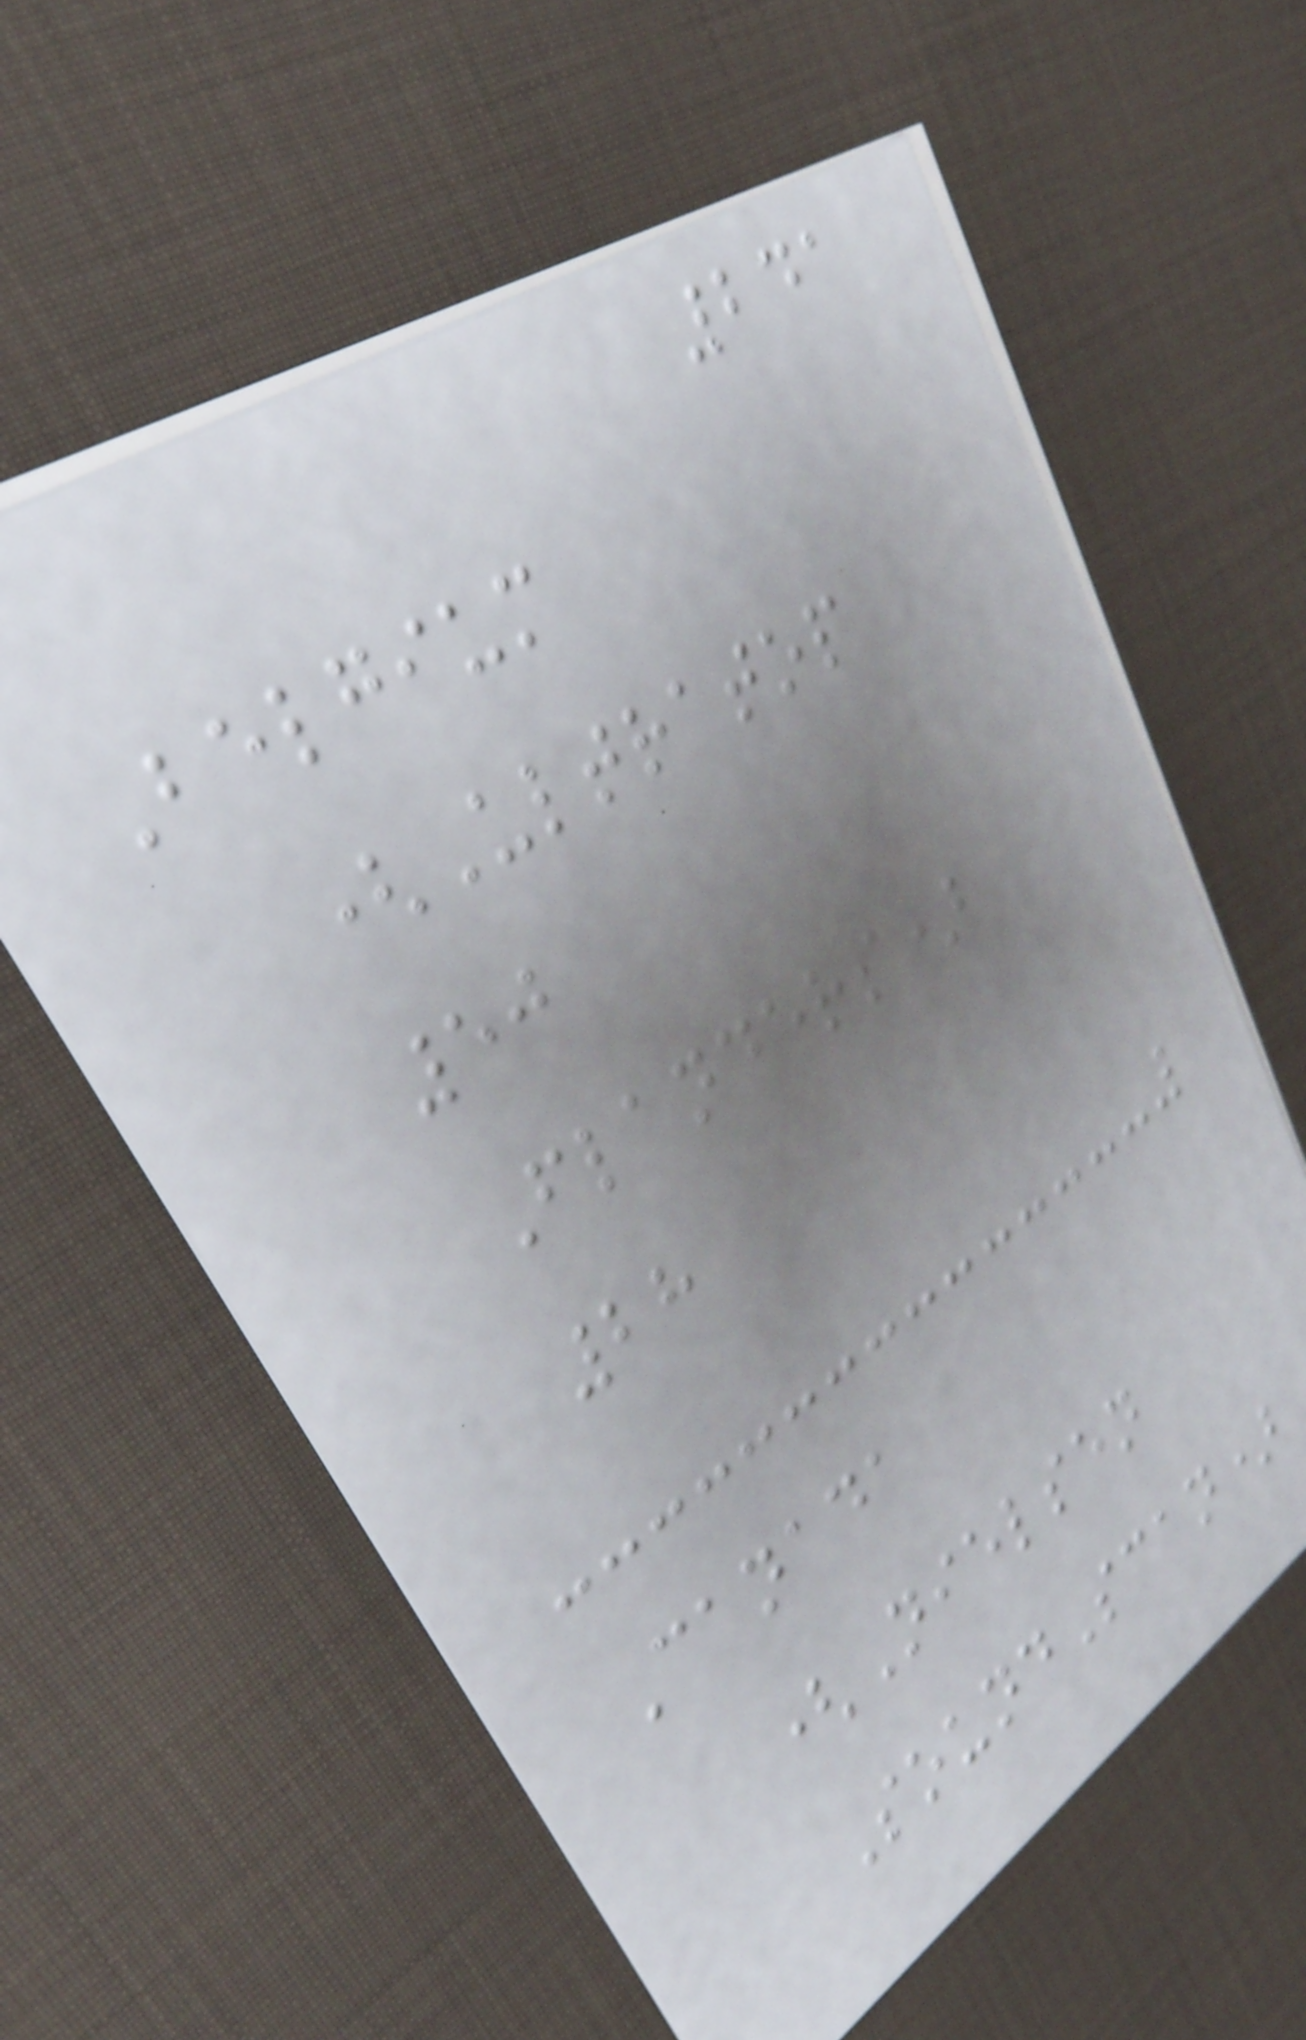241
Belgium
(Ultratop
50
Flanders)
28
Canada
(Nielsen
SoundScan)
